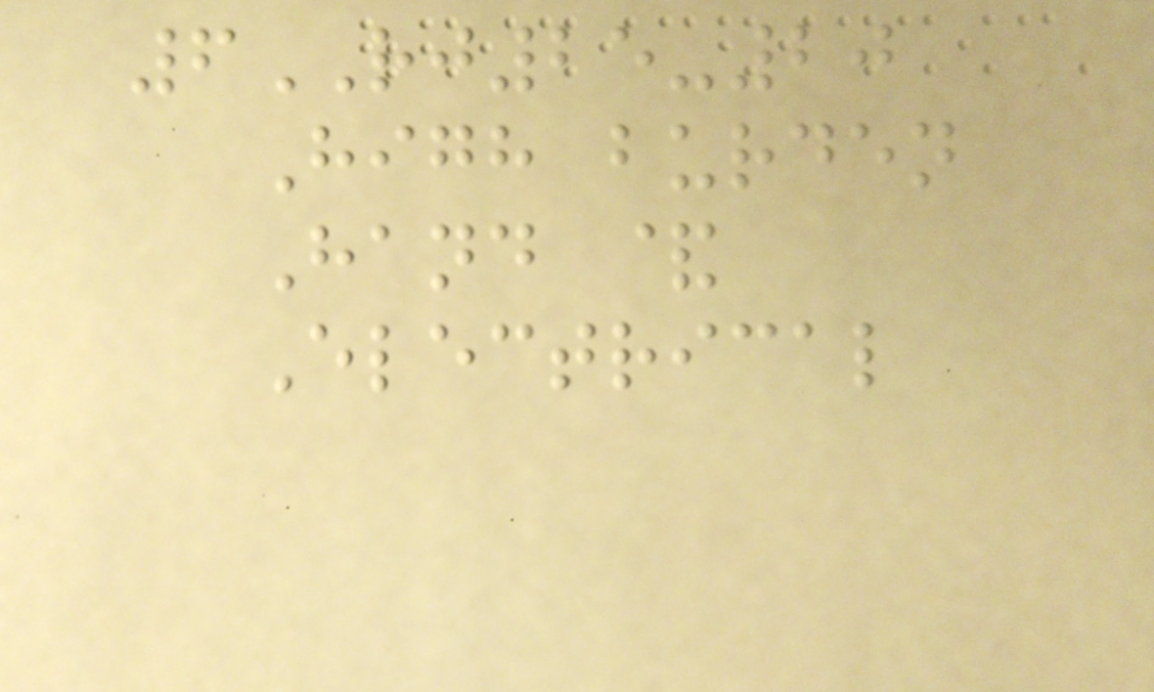6RJ25-20
High burden
Hand &
Electrical
